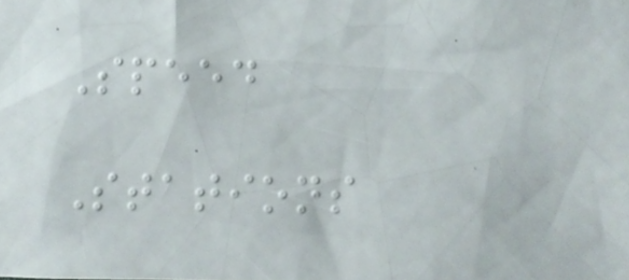Speed
Stations
